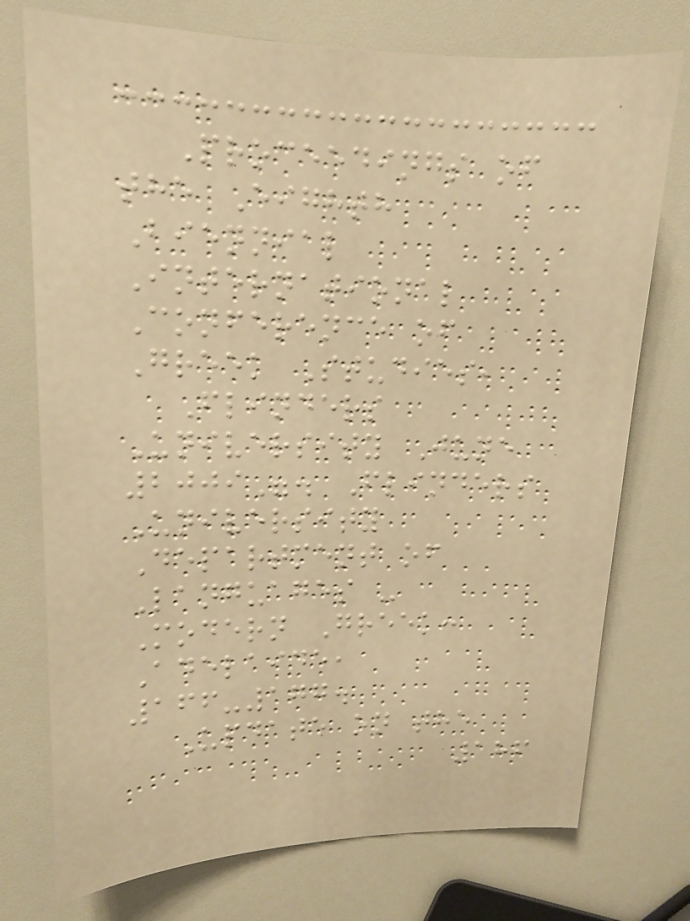Proceedings of
the Eighth
Biennial
International
Conference of
Greek Studies,
Flinders
University June
2009". Flinders
University
Department of
Languages -
Modern Greek:
Adelaide,
166-177.
Update on the
186
